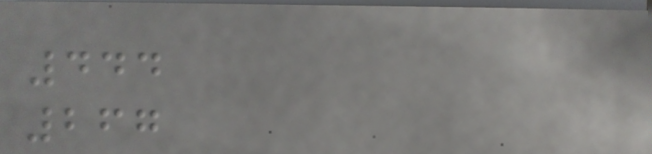444
267
